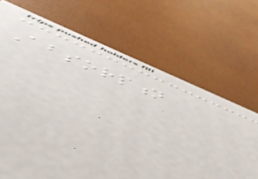Absorption
